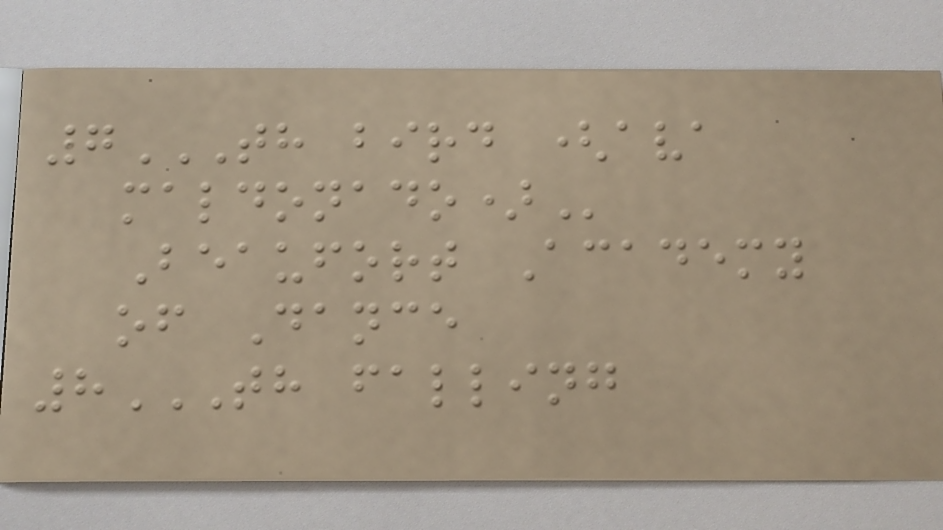7TH BIRD (AVA
MALDONADO)
Beaufort Academy
of Dance
8TH FALLING
